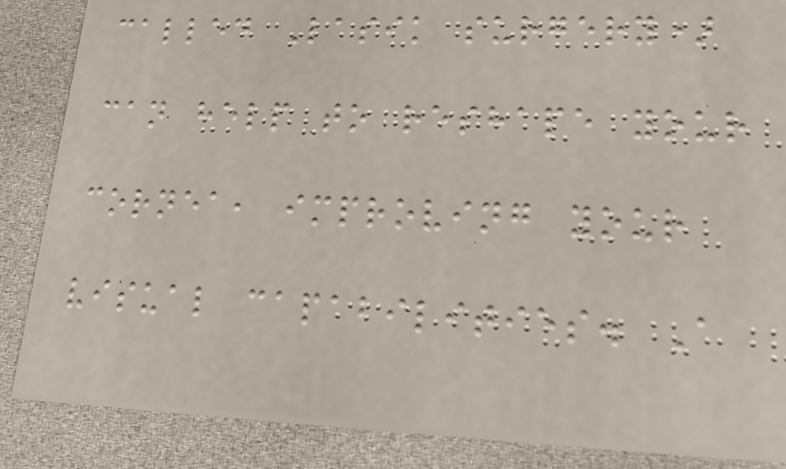called Lasik surgery)
can help to reshape your
cornea, improving your
visual capabilities. A
